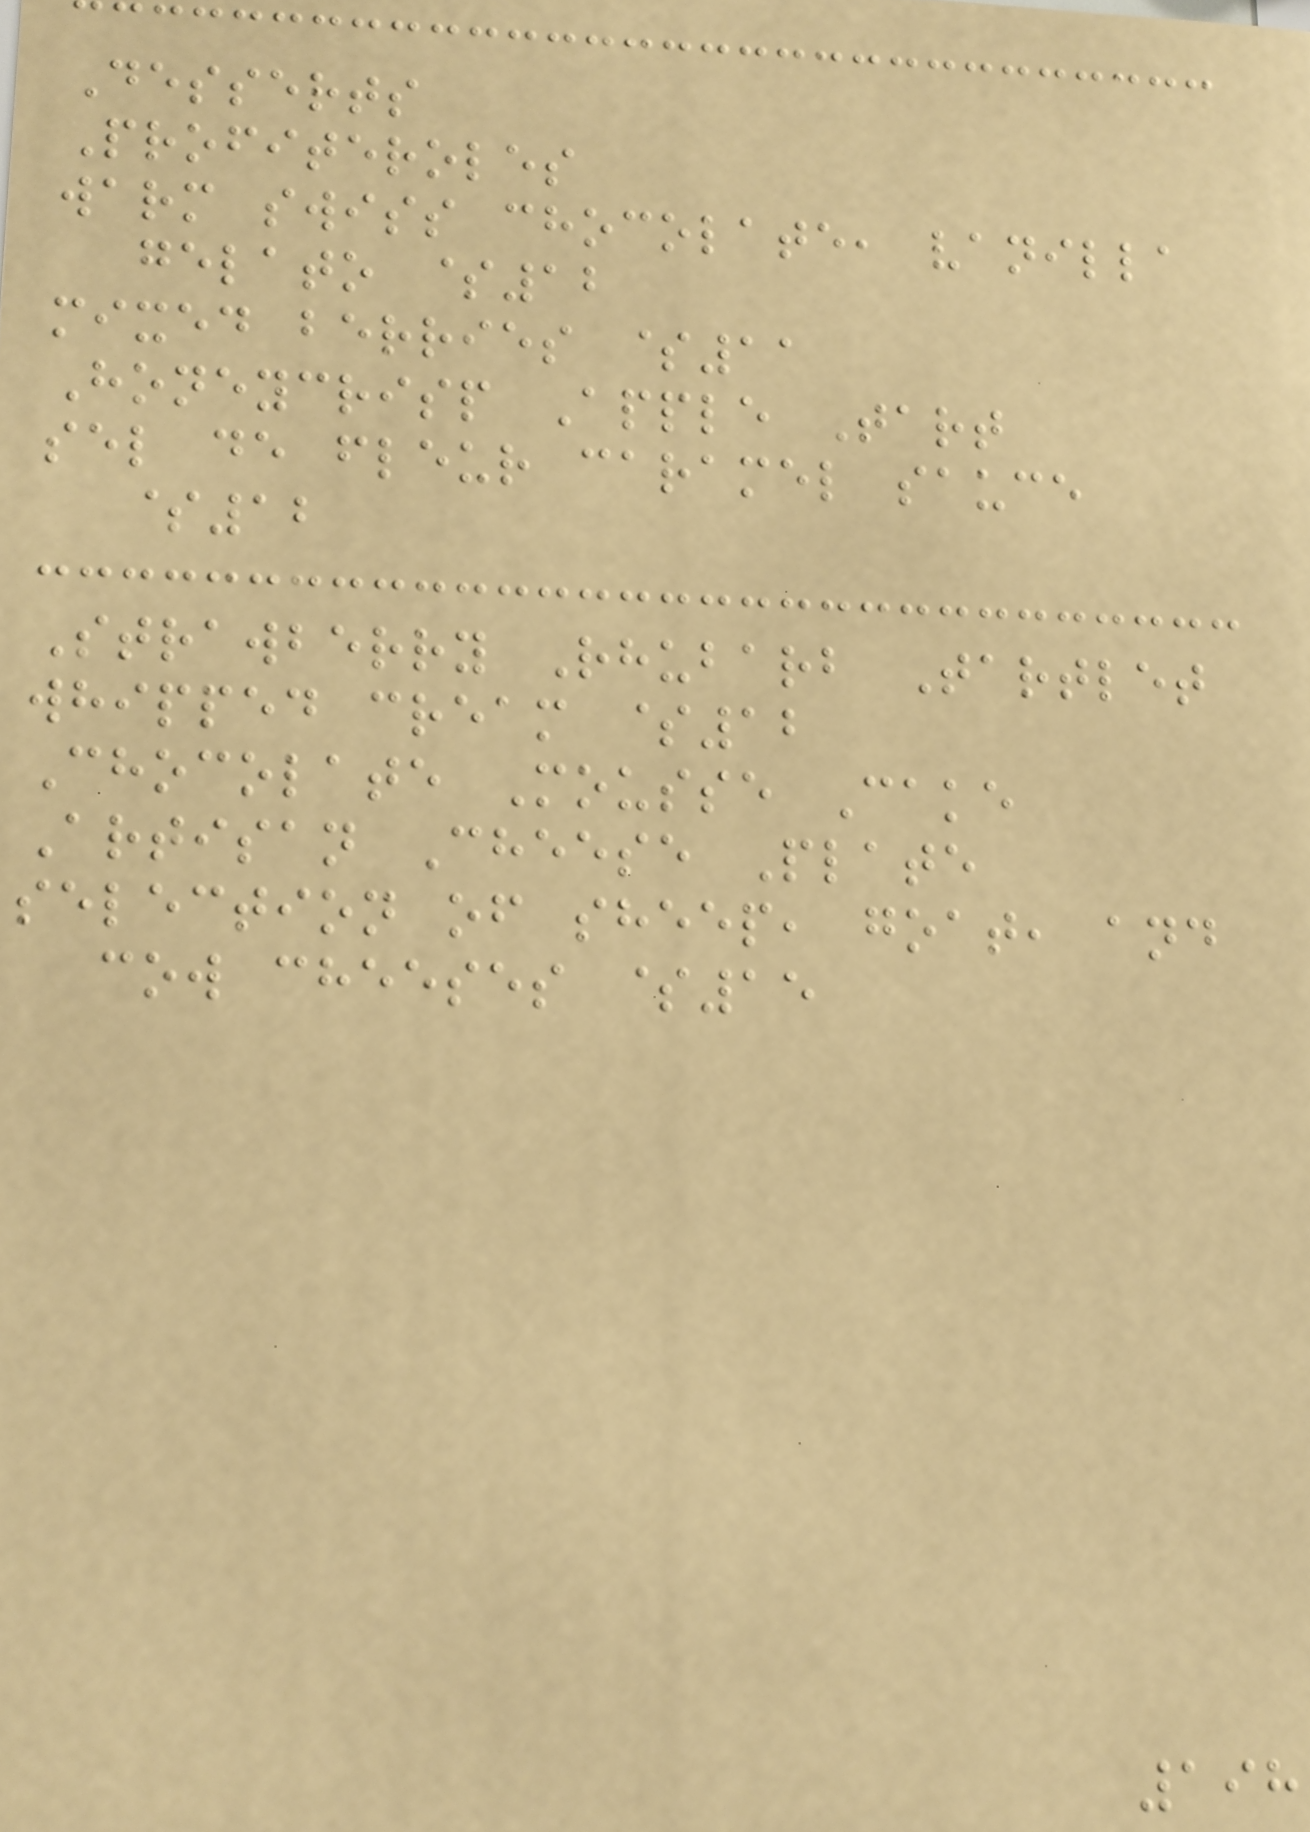Desserts
Profiteroles
warm swiss chocolate, vanilla
gelato $12
mixed berries $11
Honeycrisp Apple Tart
sel de fleur caramel sauce
$12
Strawberry Rhubarb Tartlet
whipped cream $12
Chocolate Mousse Cake
Artisan Cheese Plate
selection of sheep, goat, and
cow cheeses $15
198
